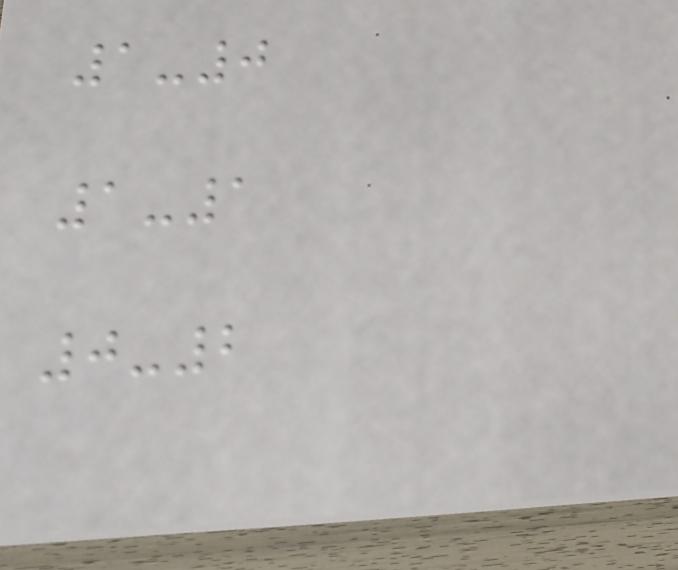1-0
1-1
0-2
